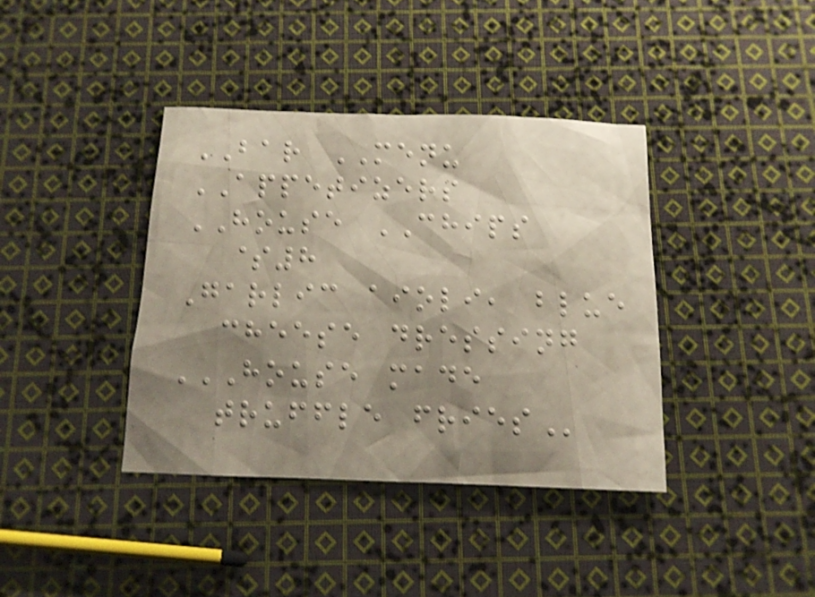BAR MENU
APPETIZERS
HOUSE CHIPS
$8
Garlic aioli, blue
cheese dressing
HOUSE MADE
TRUFFLE FRIES
